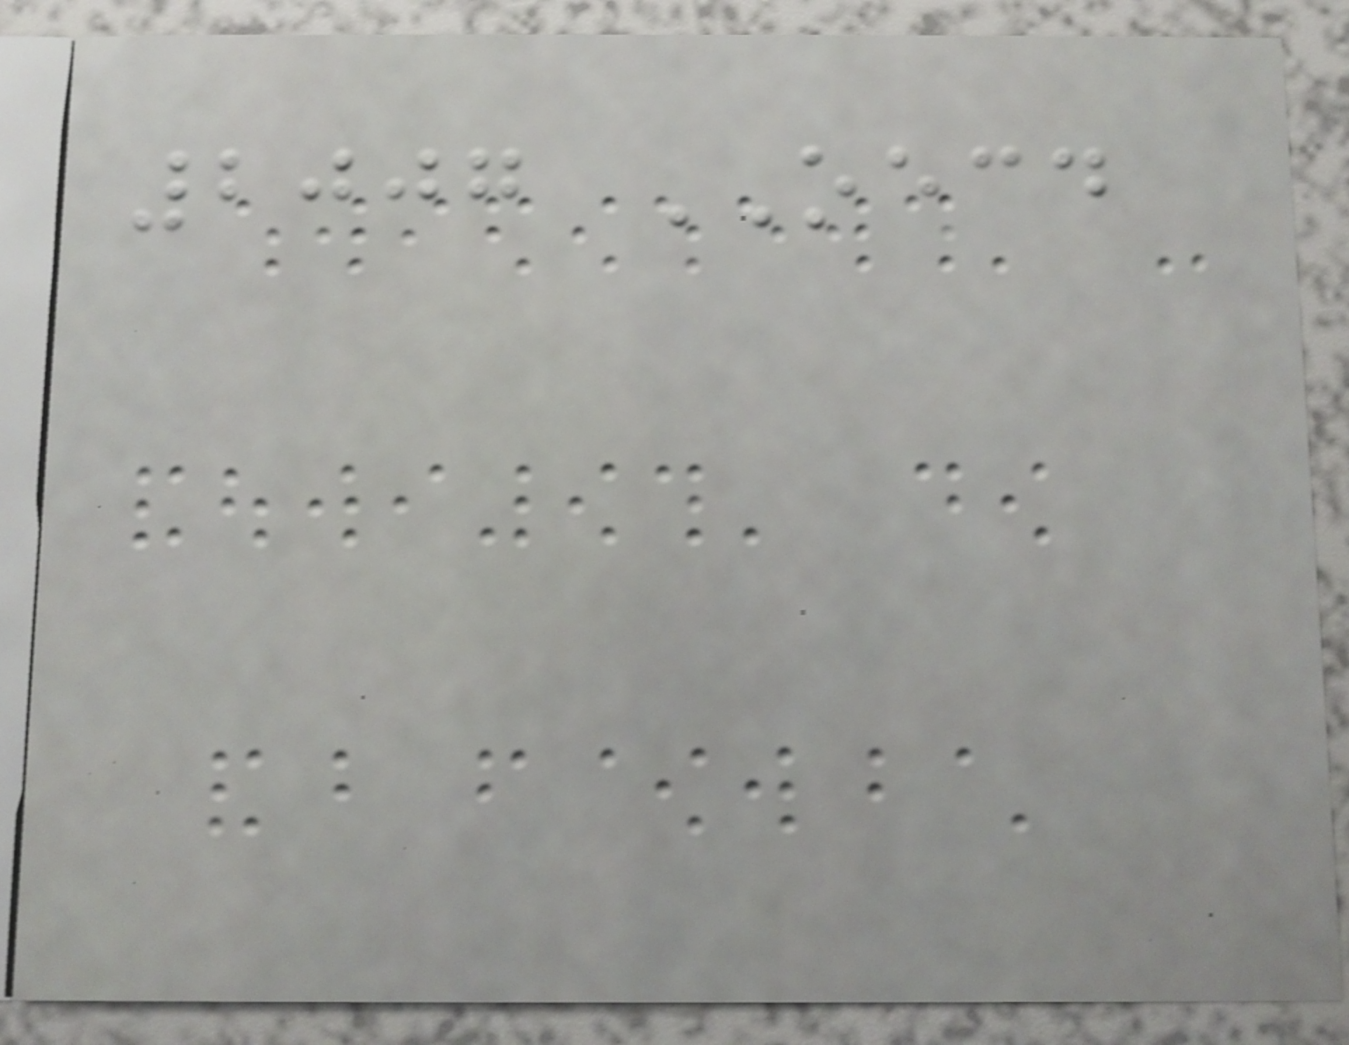2007 OECD
